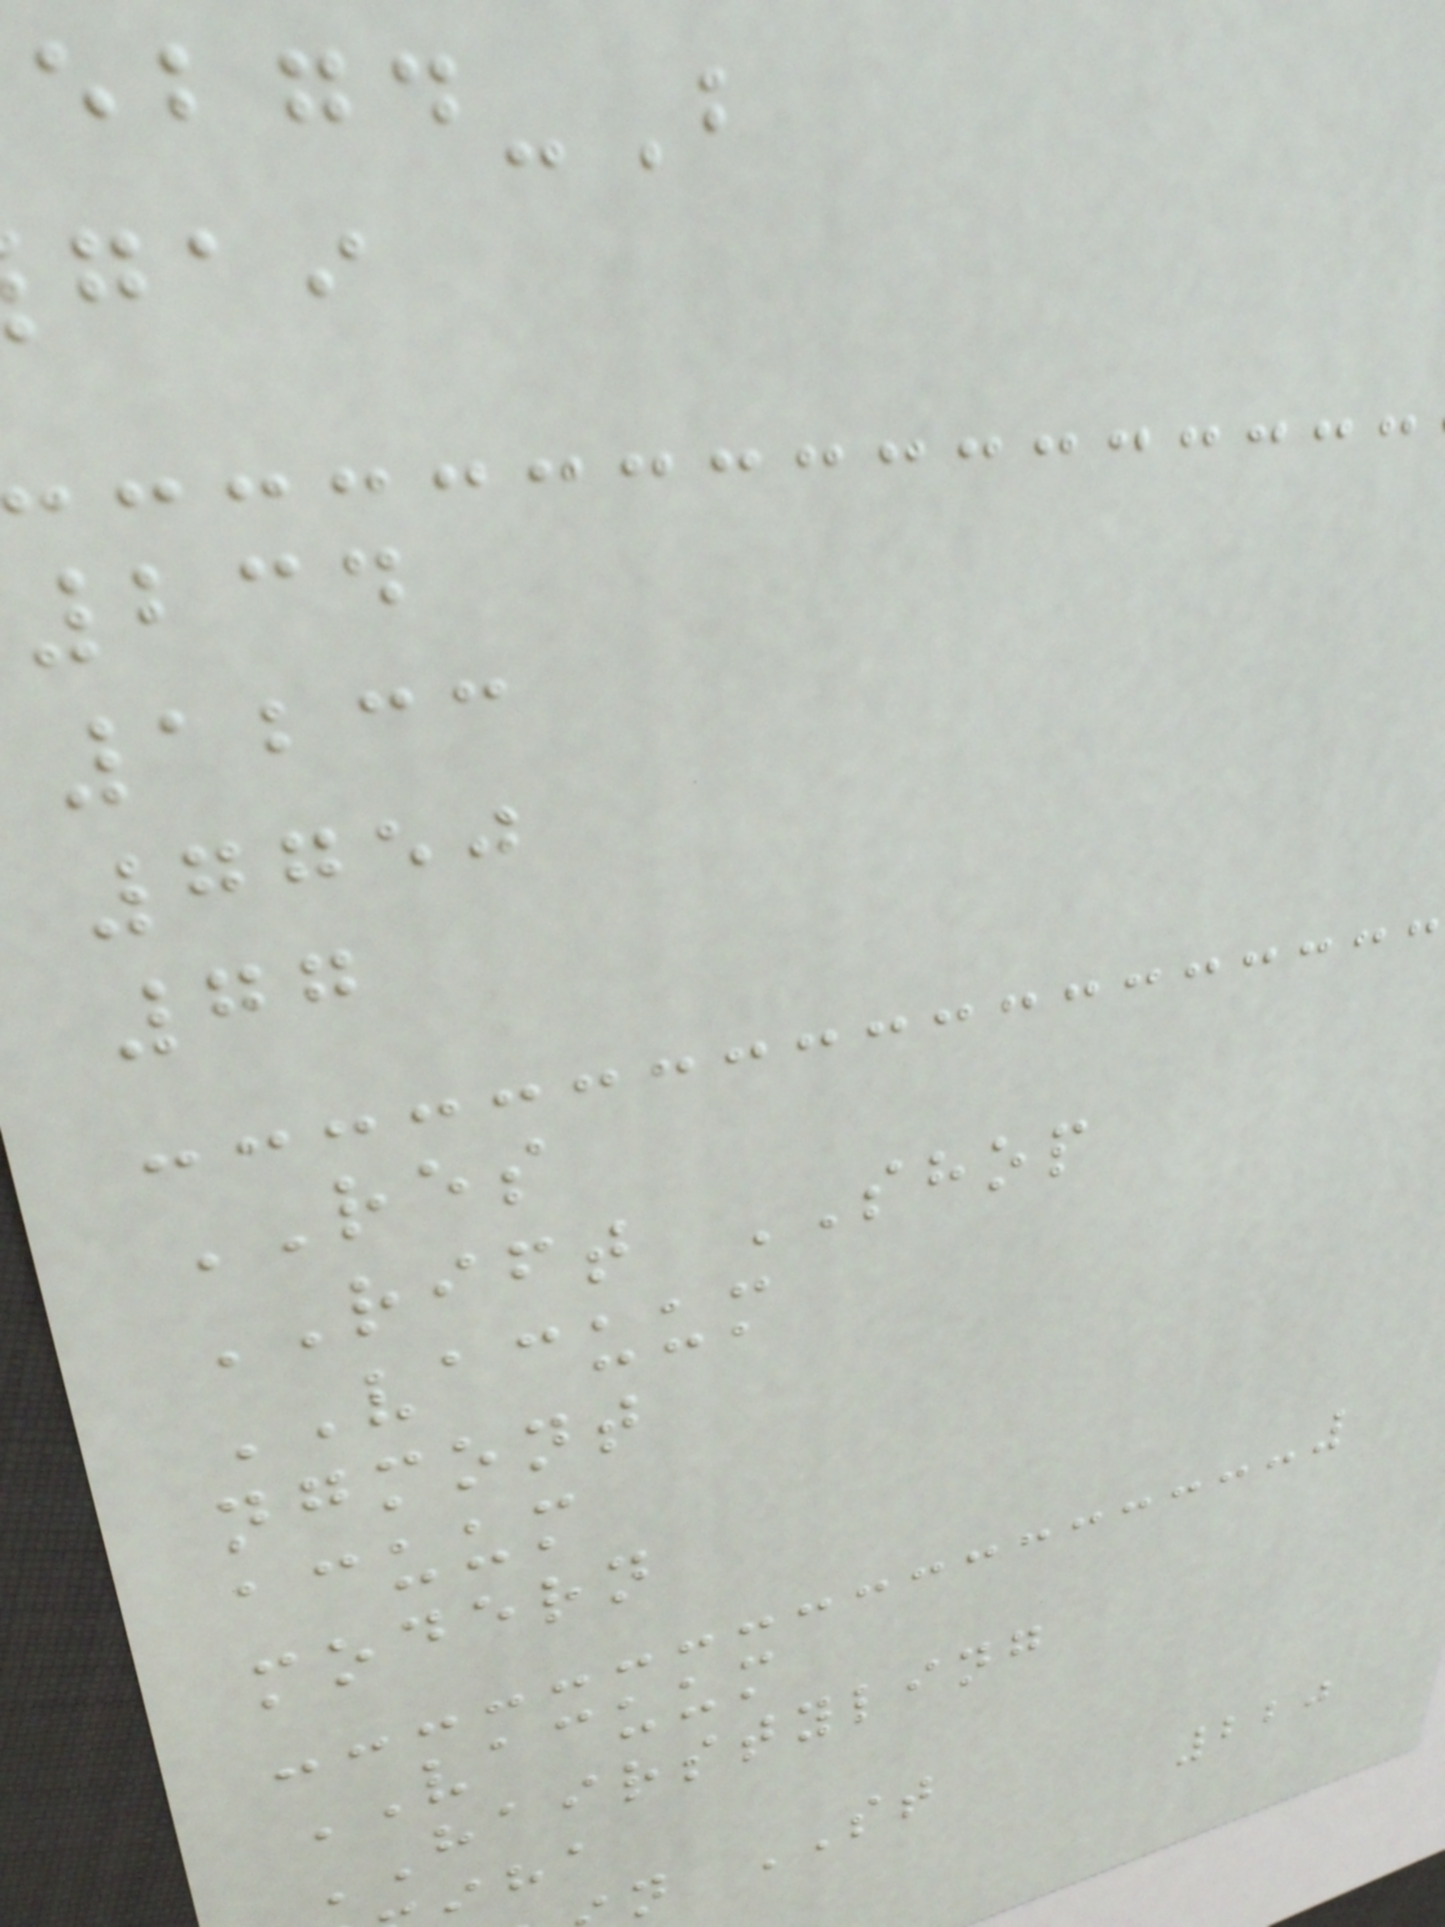234
1233
7750
77
RES
RIFT SHOP
VACUUM
ngmont
acuum
modern
VACUUM
HAIRSTYLING
n ST
220
